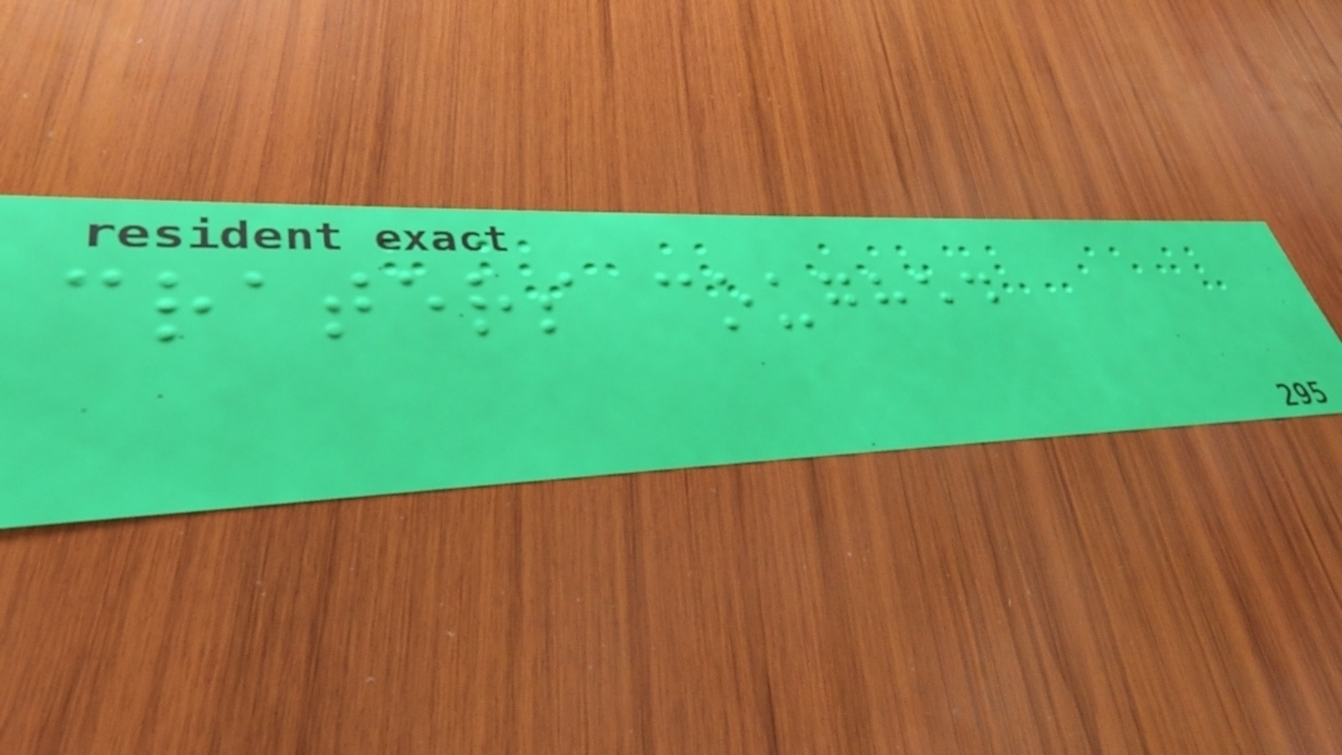craters coughed
